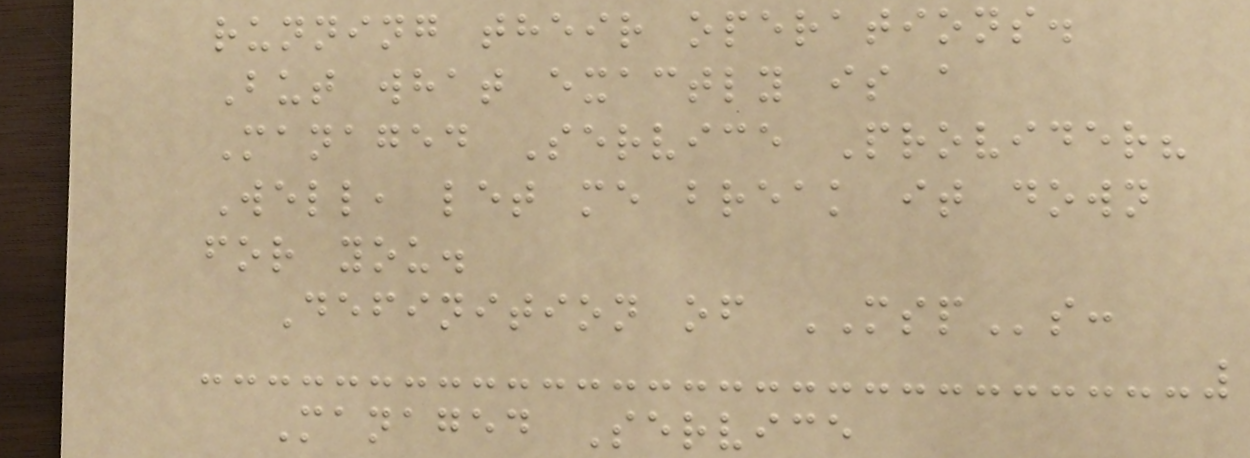running their operations.
But what exactly is a
Managed Service Provider?
Well, let me break it down
for you.
Definition of MSPs:
Managed Service
